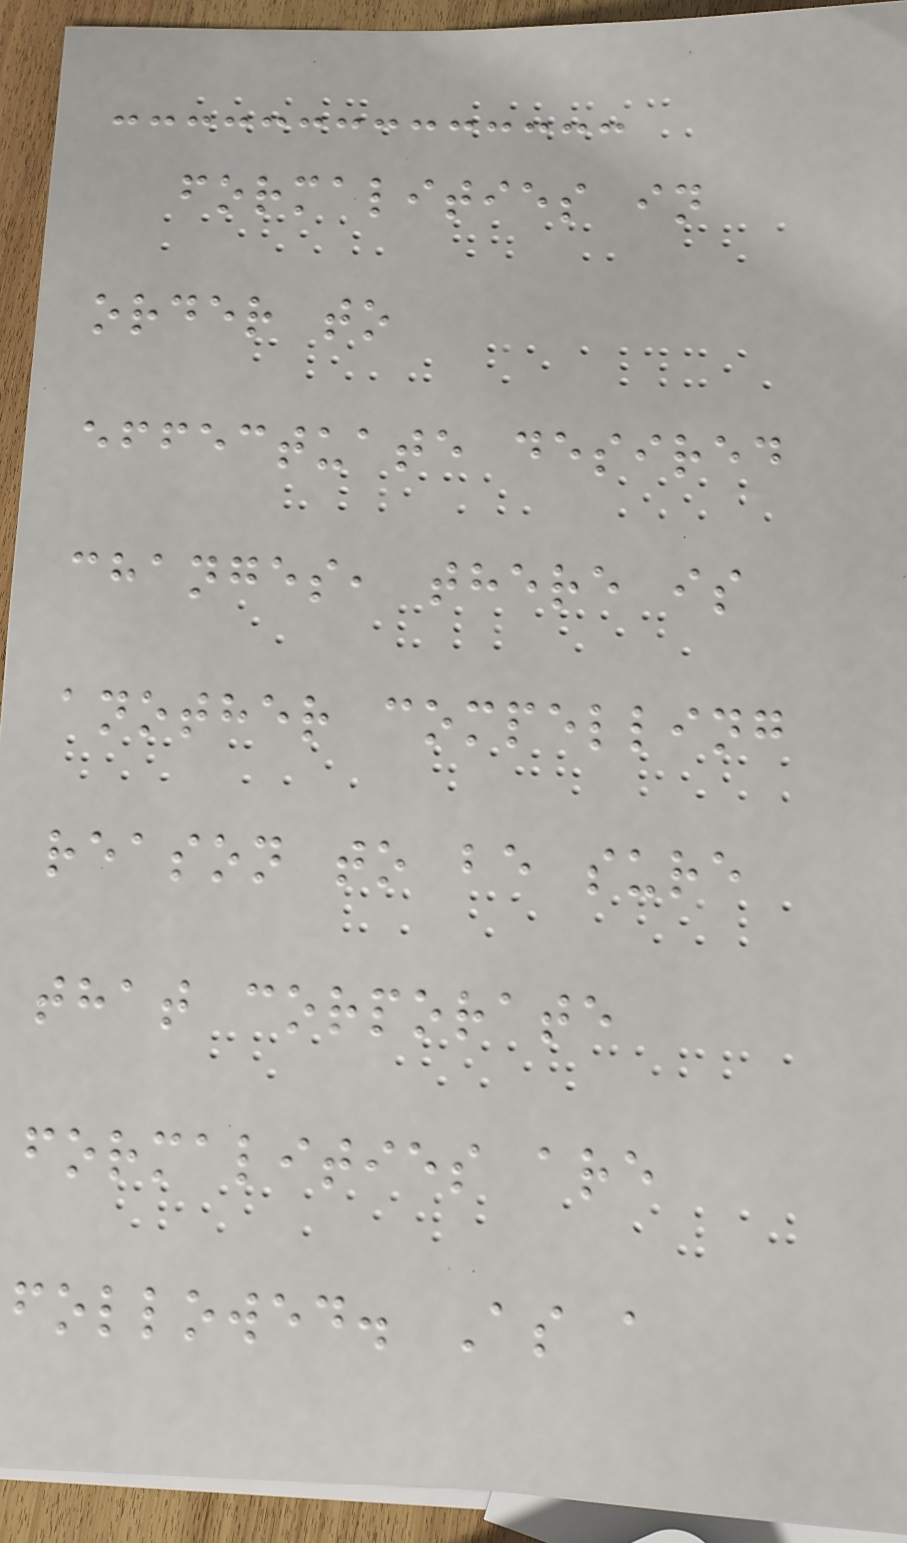formalities in
order to
effectuate desired
changes, there is
another compelling
reason to be sure
that corporate
formalities are
followed. As a
